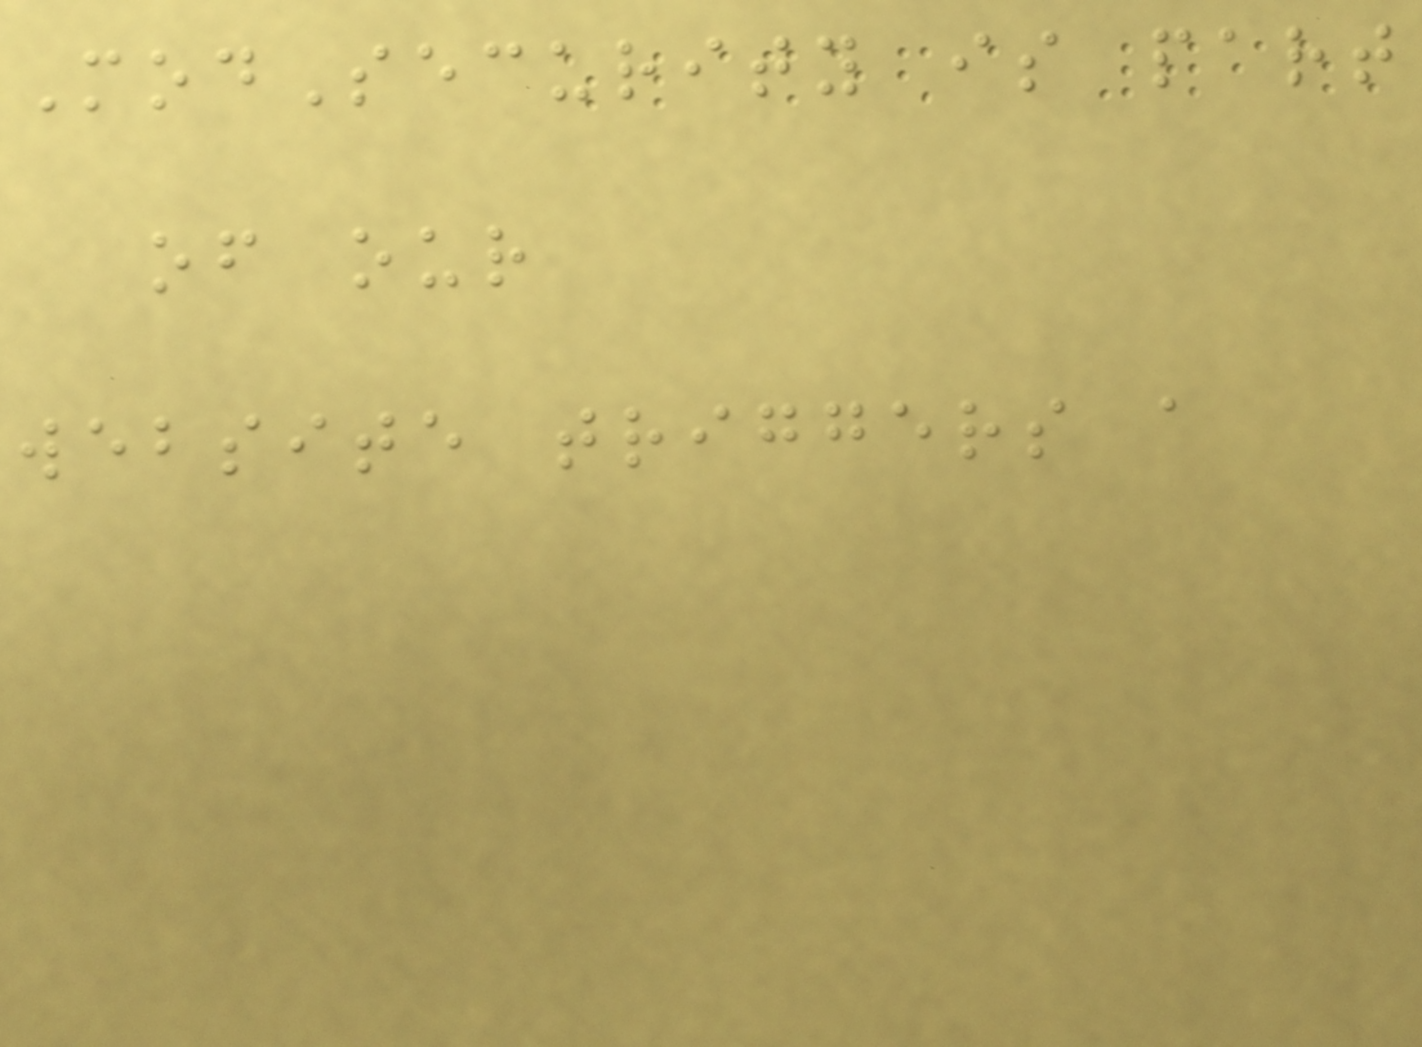ModSecurity is part
of our
website triggers a
